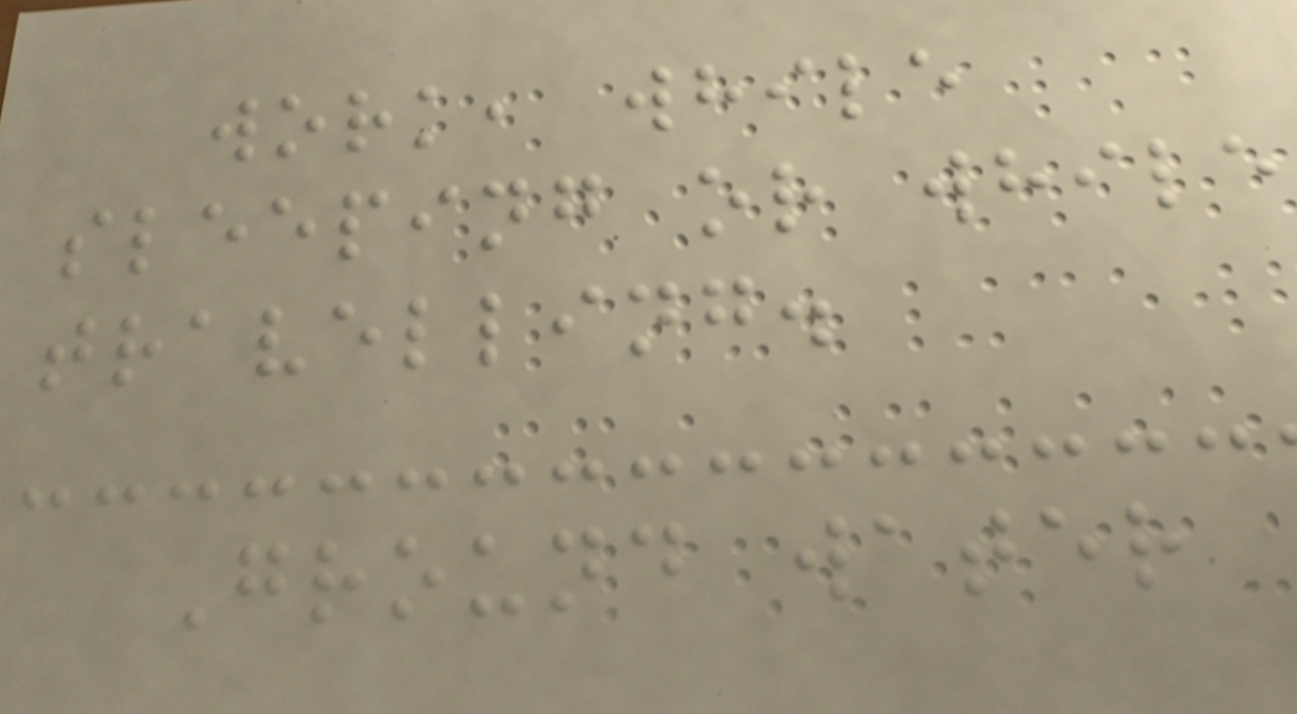work, while
sleeping or while
travelling.
Ground water
